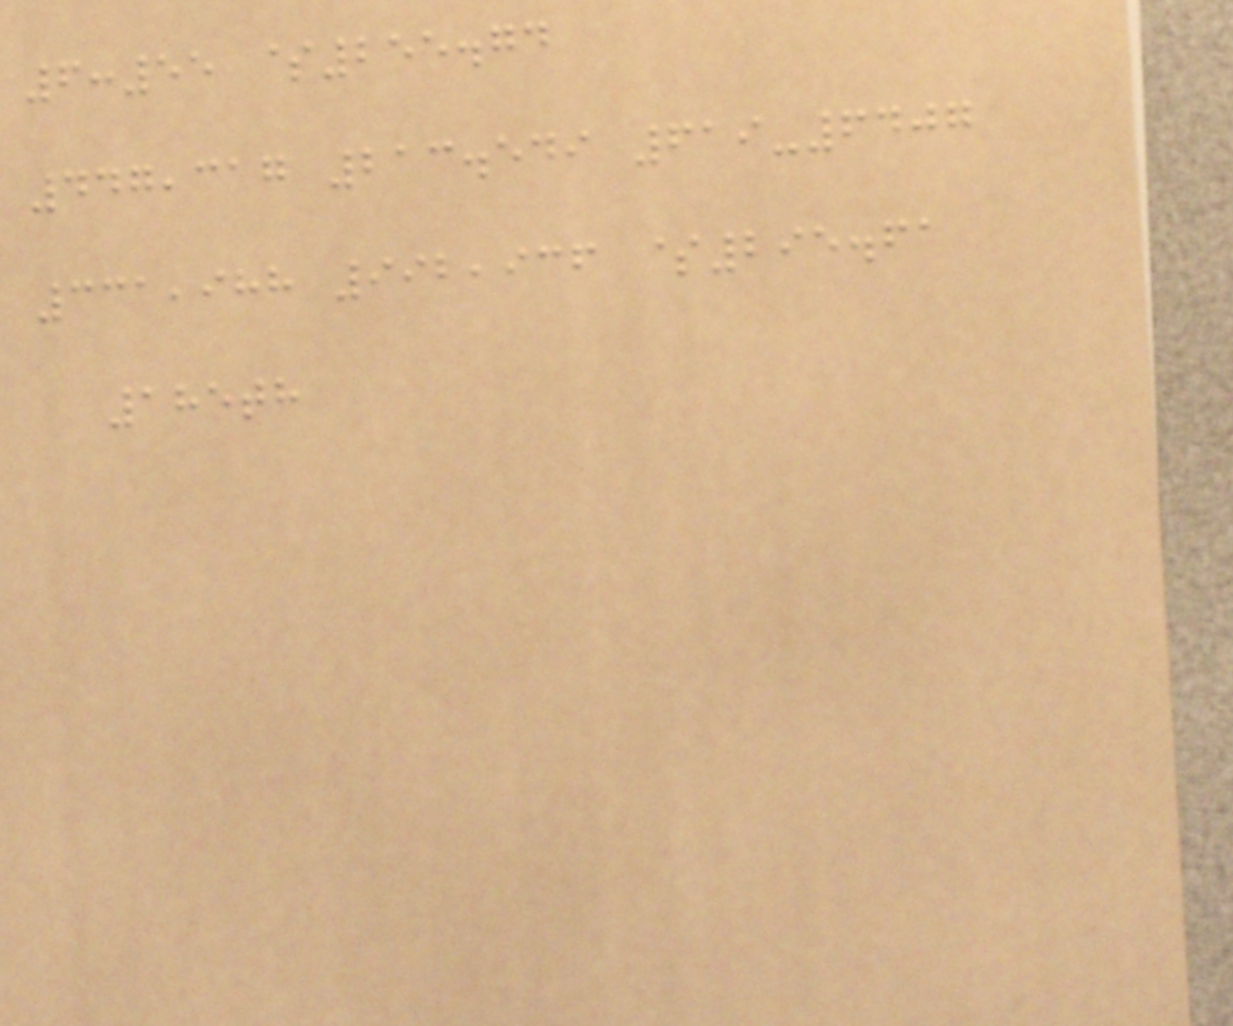6:55 $255.74
447,317 213.549 619-6407
331,988 992,936 $295.61
185th
